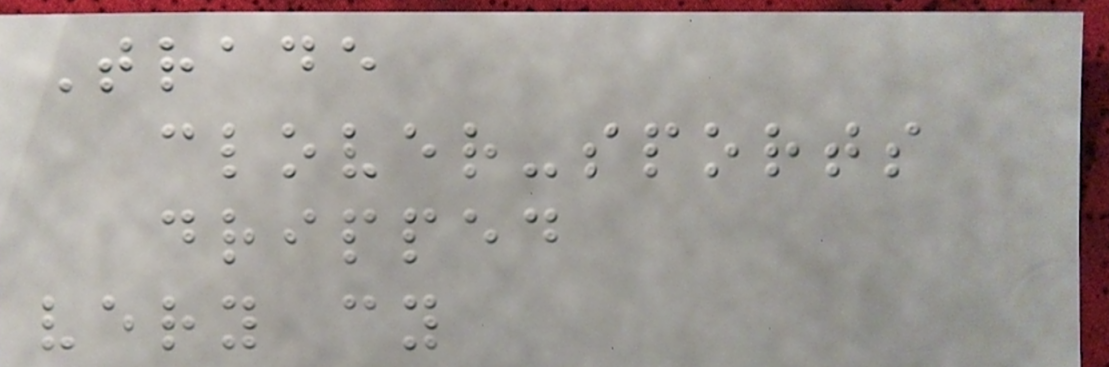Trade
clover-sports
dripped
very cy
